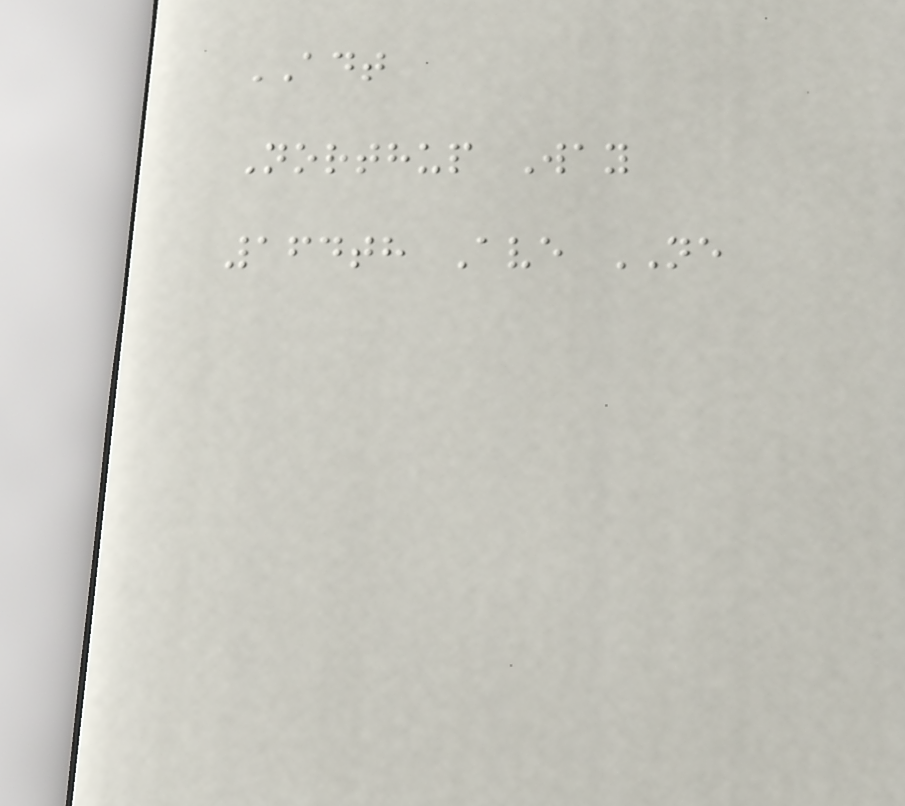ADT
Northup Way
164th Ave NE
